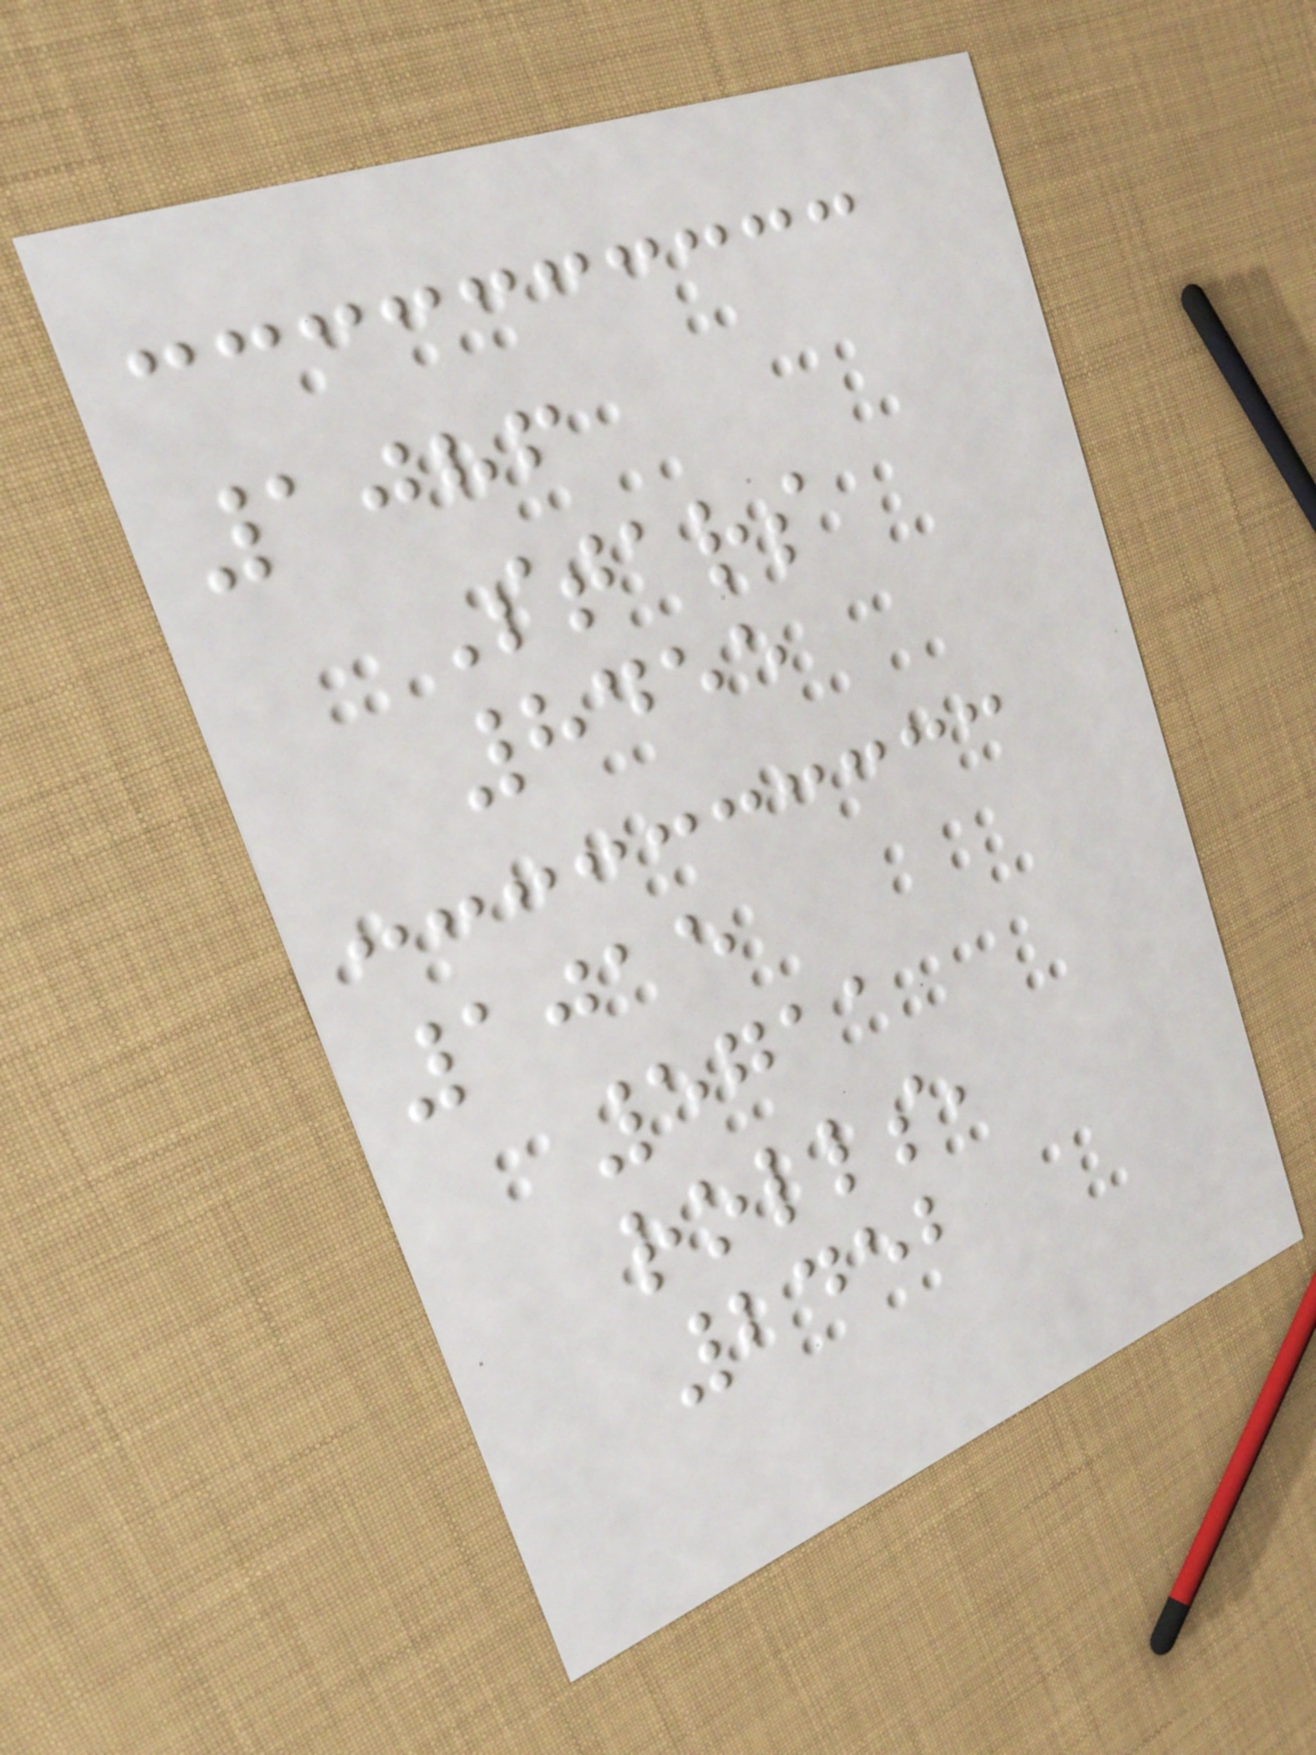1086
Stars
8455
1015
5711
rolls,
2452
